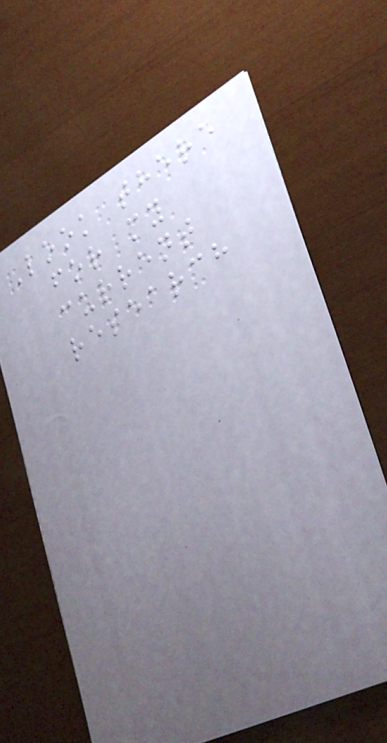Look there
for my
current
research
